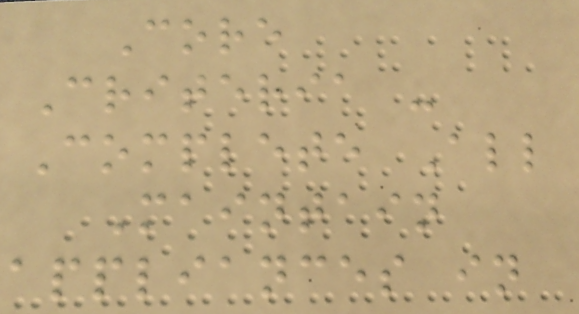Core
Criteria -
Complete All
Maintain
appliances in
